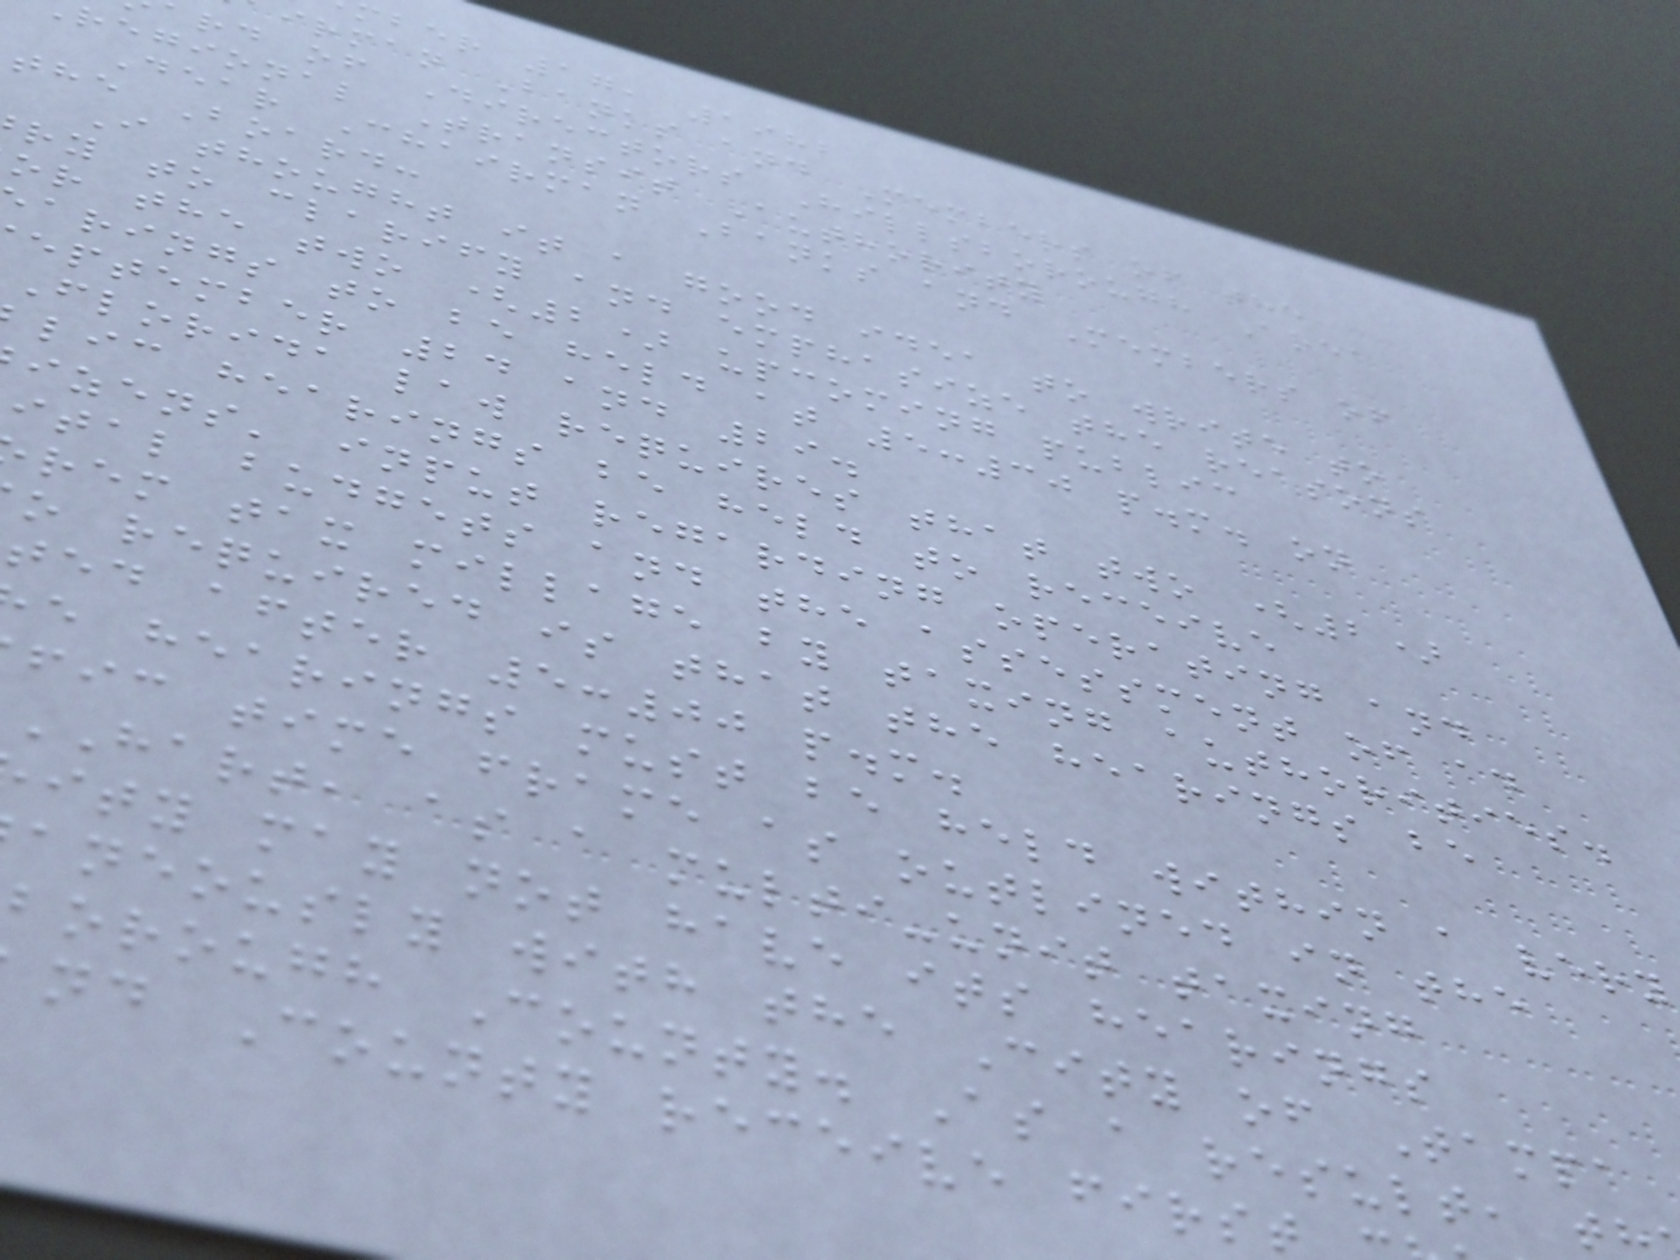mber 17, 1982
irman Banks and Members of the
rd of Directors Hillsborough Area
regional Transit Authority
Dear Chairman Banks and Members of
the Board:
I thought it a good idea to write to
ry to clarify and emphasize the reasons
or the two (2) upcoming public
arings to be held at 5:30 p.m. on
eptember 24 and 29.
Florida law requires that two (2)
lic hearings be held to receive
izens' input regarding operating and
ital budgets and the assessment of ad
rem tax millage by taxing authorities.
o required is that the hearings be
ted after 5:00 p.m.
e hearings must be held within a very
fic time frame as outlined in the
HART, as a multi-unit taxing
ity may not have its hearings
aneously with the City of Tampa
borough County. As a result, t
nd County receive first
